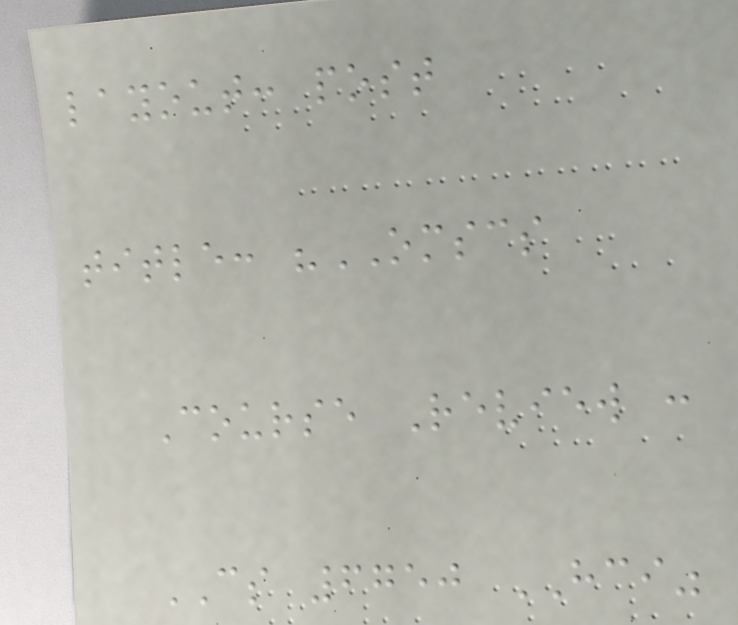layout: post
title: "OMSCS
Course Review :
CS 6750 HCI"
